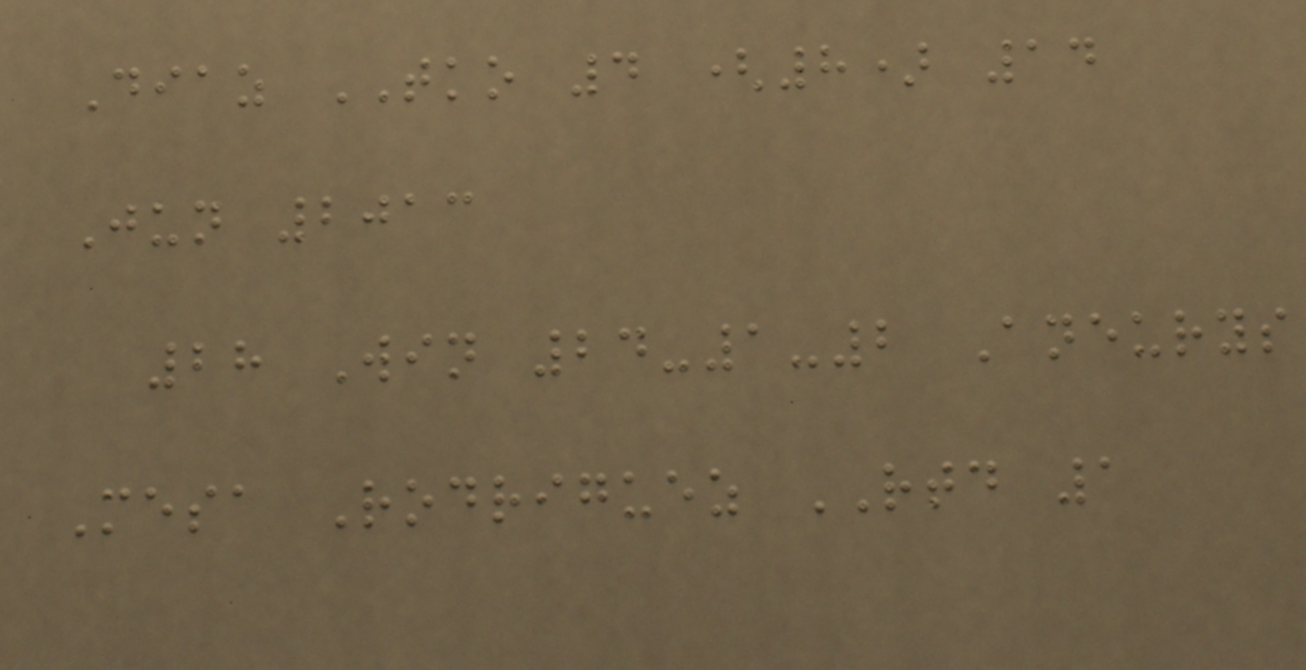Diaz TKO 4 (8) 14
Jun 2013
28 Win 24-1-2 Aneurys
Mesa Rodriguez RTD 1
